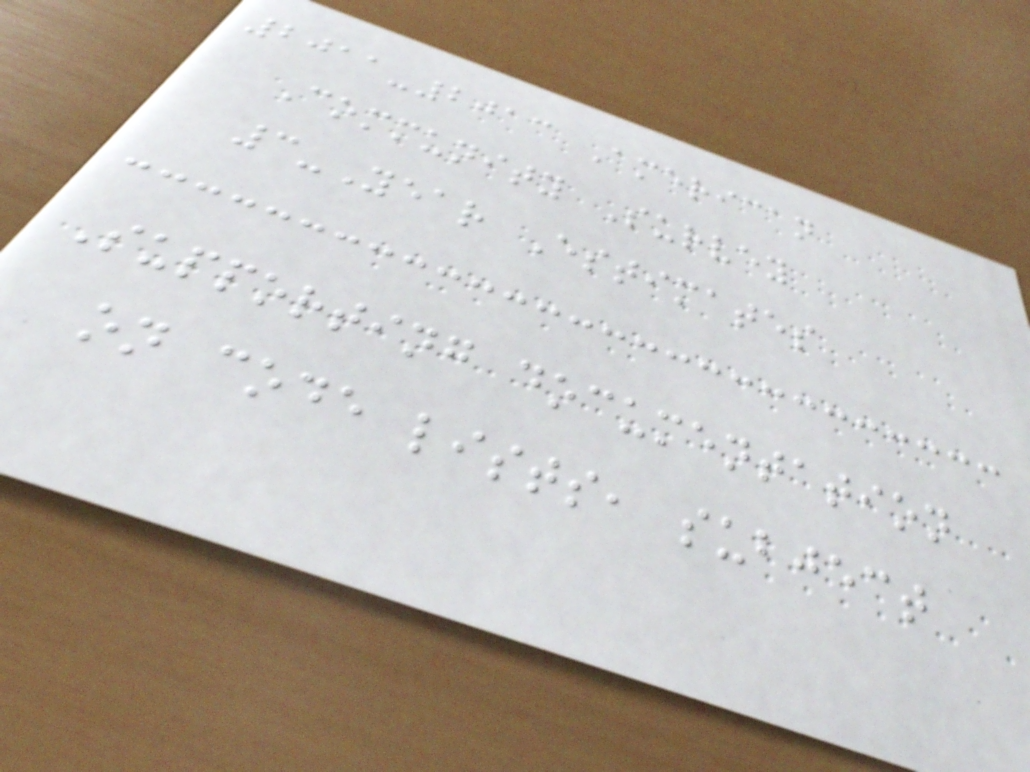2011-2013 American
Community Survey
3-Year Estimates
Supporting documentation
on code lists, subject
